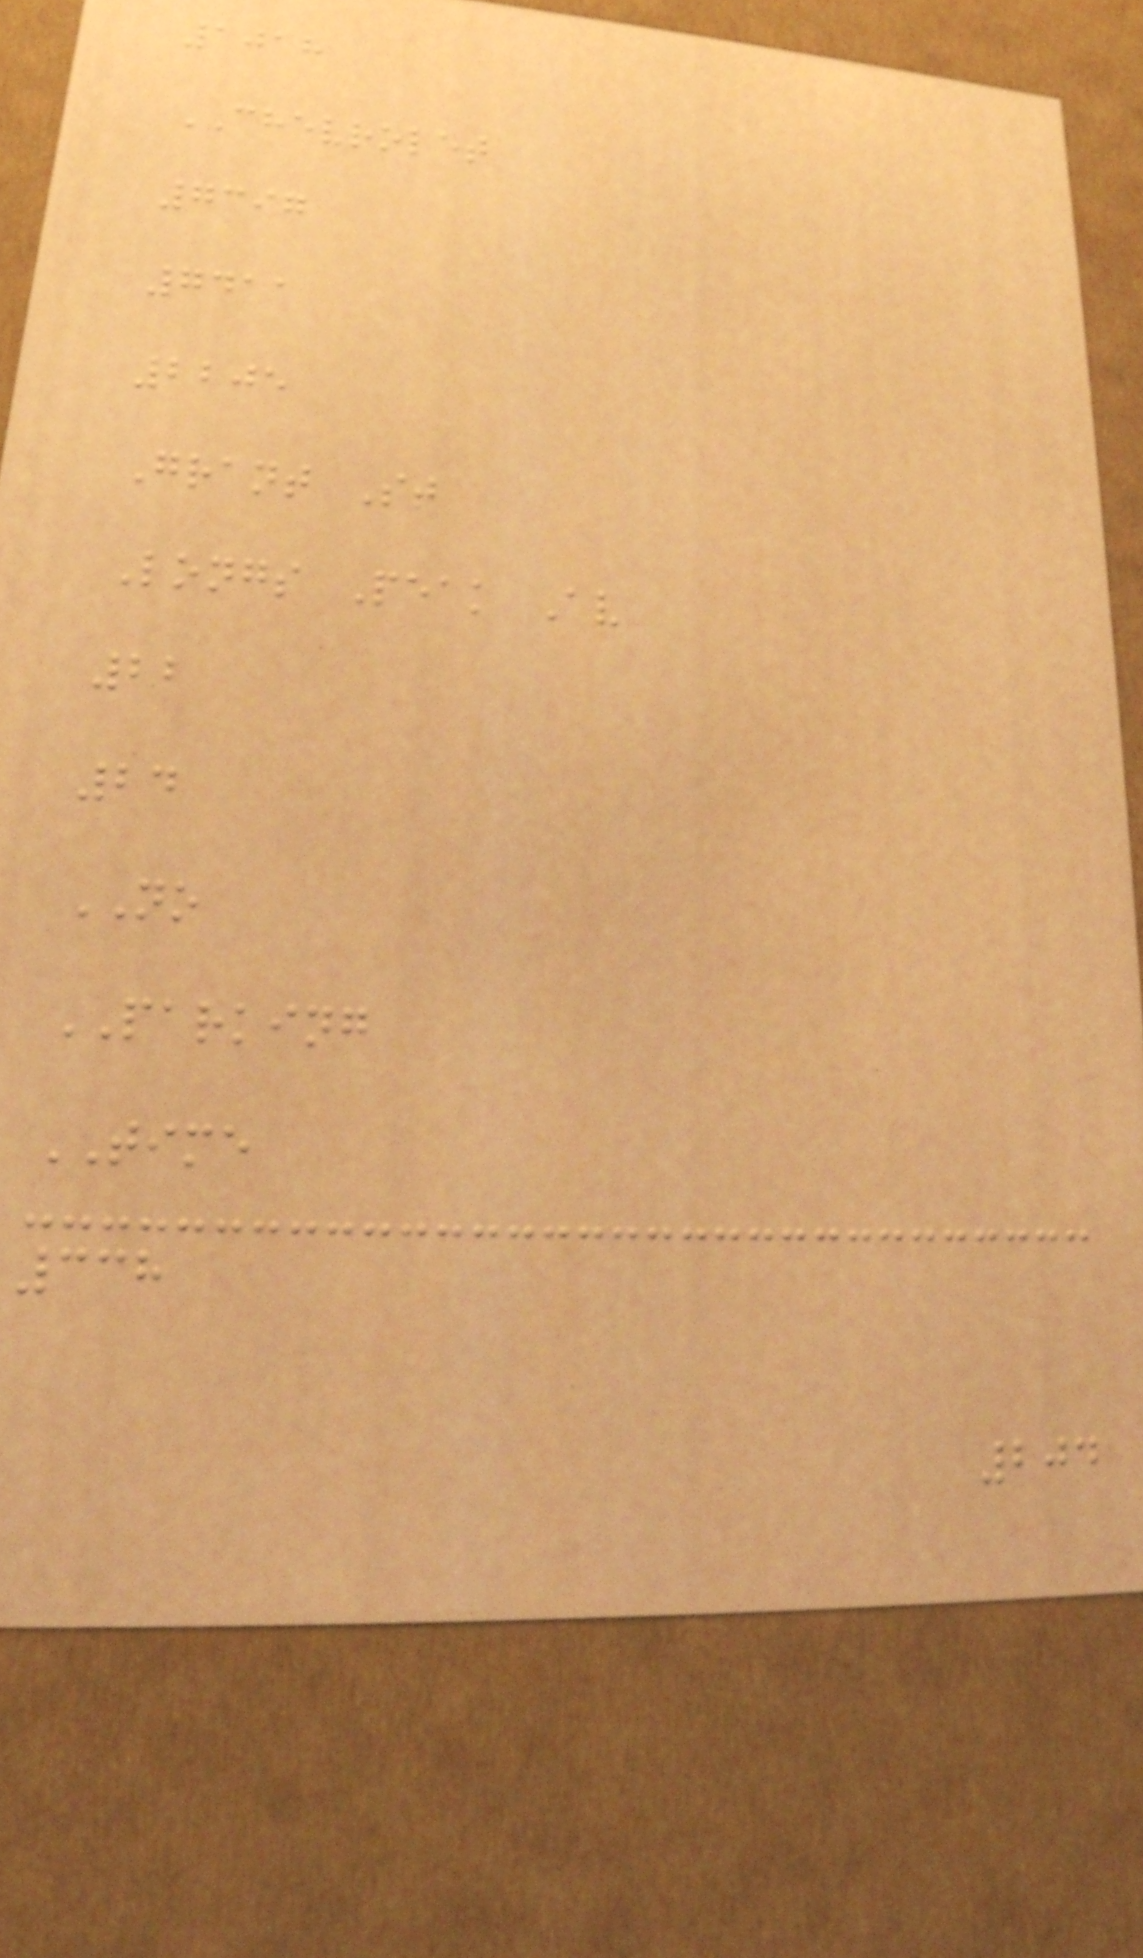1018
CHEVROLET
7397
7411
2205
Grant St
Longs Peak Av
22
24
NO
PARKING
TIME
338
204
